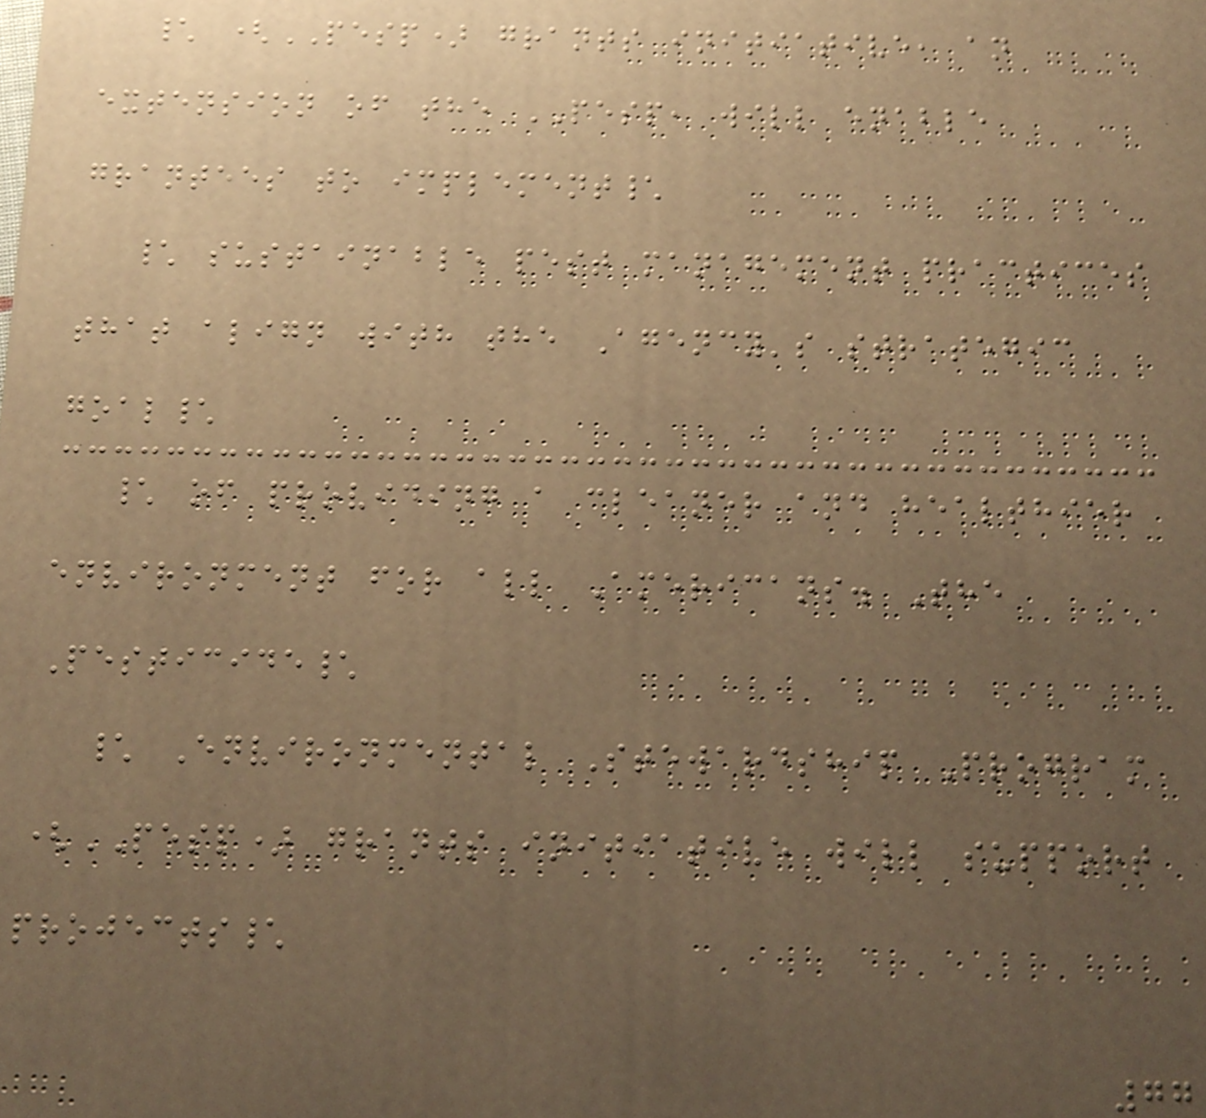\ (PESP) grants initiative, an
extension of the PESP, will enable
grantees to implement\
\ sustainable pest management practices
that align with the Agency's strategic
goal\
\ of providing a cleaner and healthier
environment for all Americans. The
Pesticide\
\ Environmental Stewardship Program
(PESP) grants initiative will support
projects\
77
